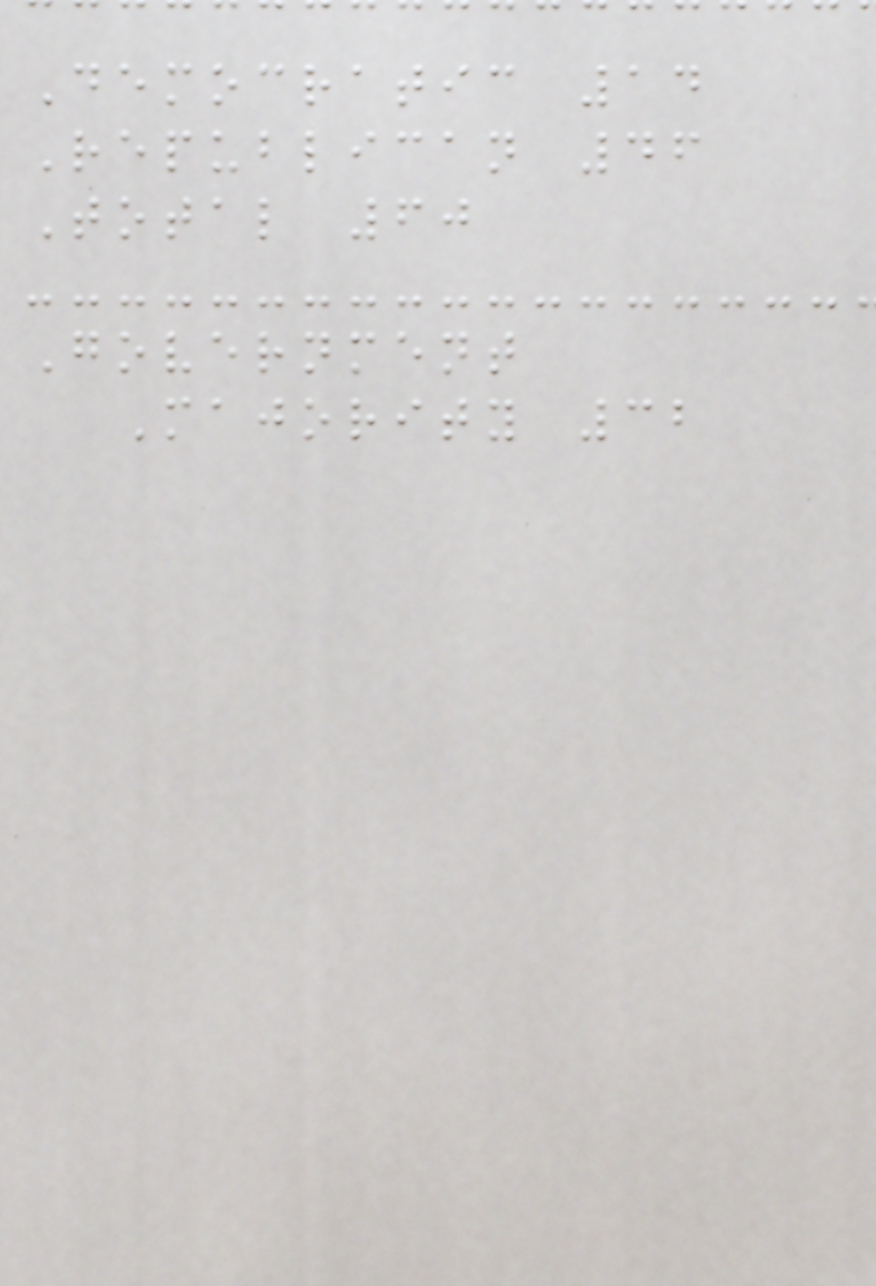Democratic 14
Republican 46
Total 60
Government
Majority 32
